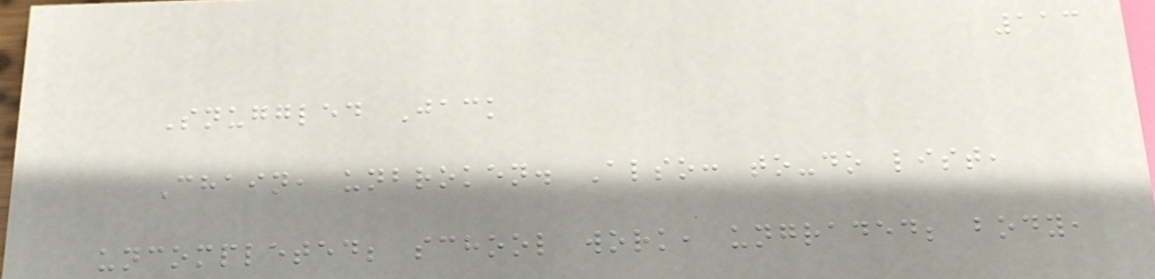113
Snuggled Jack
Chain, unbroken. Also: to-do list,
uncompleted; school work, ungraded; body,
